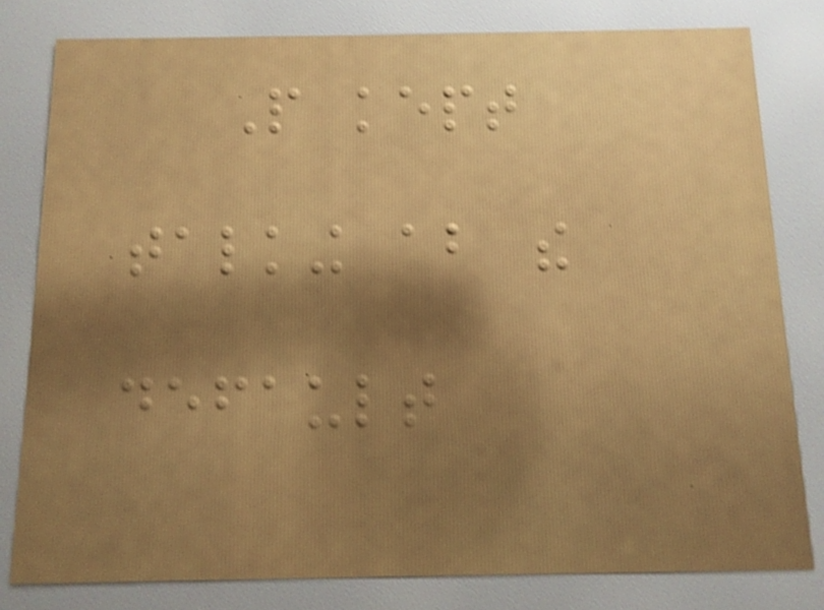People kept
talking about the
default
